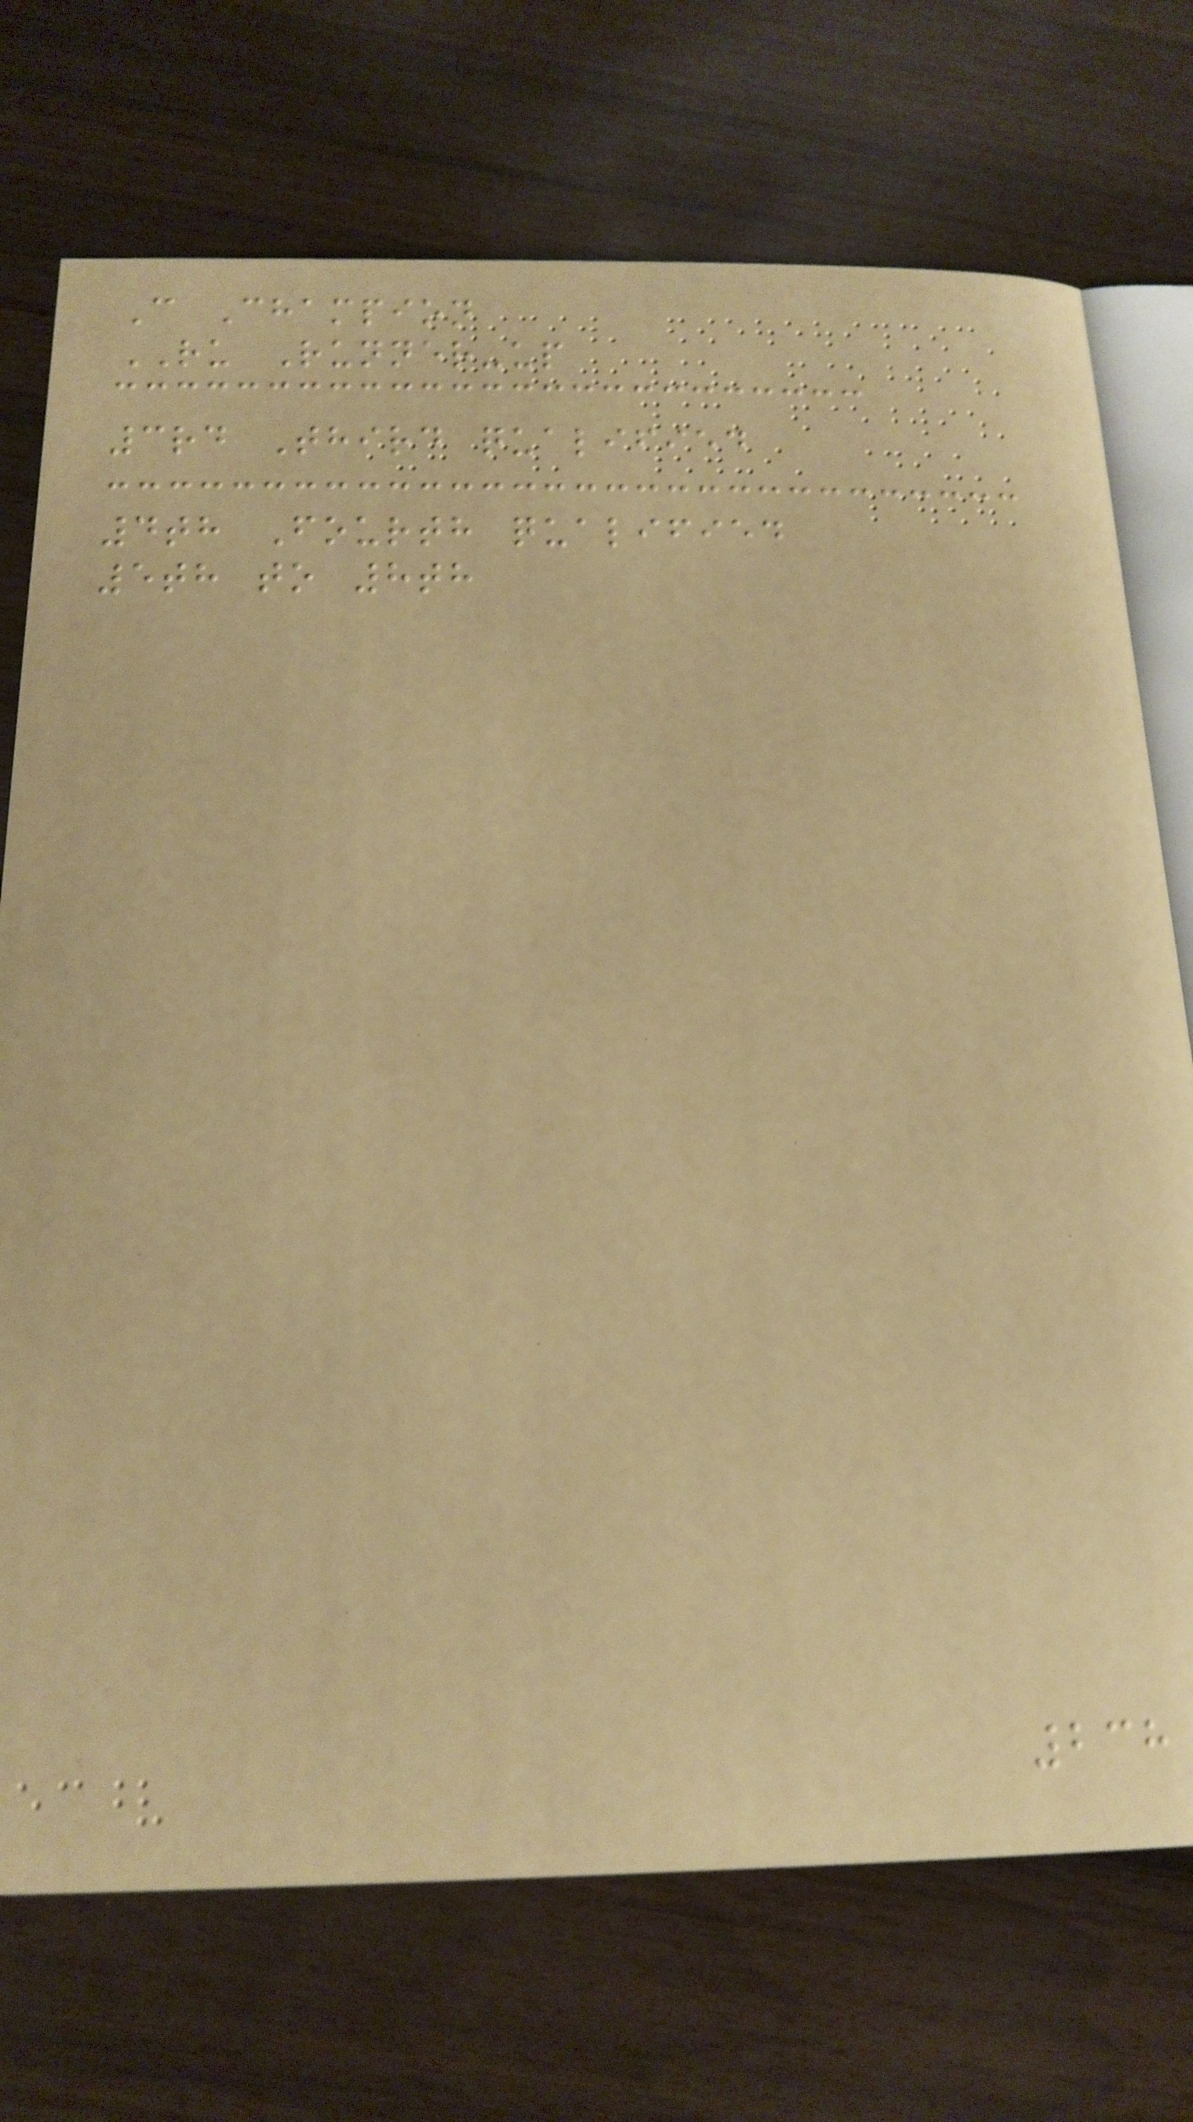C Champion
RU Runner-up
3rd Third qualified
4th Fourth qualified
5th to 8th
238
